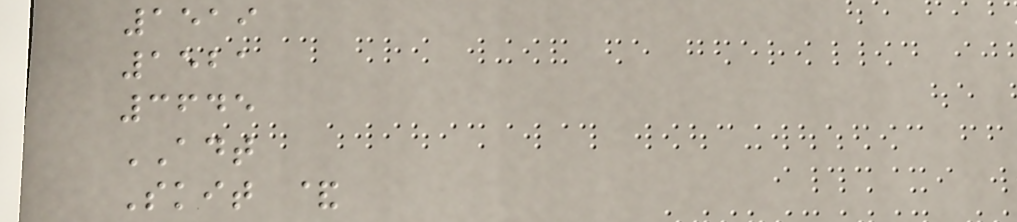1519
1521
3645
ADT
Skit &
